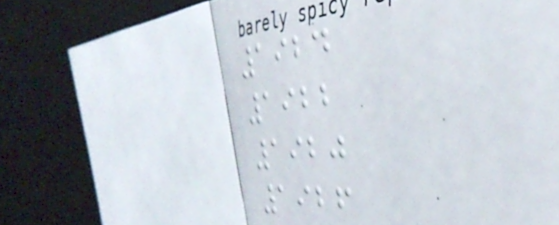1924
1922
1920
1926
